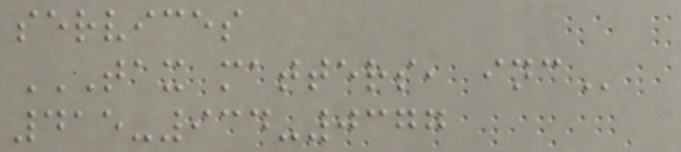services
TAX MATTERS, INC
415-934-0377
